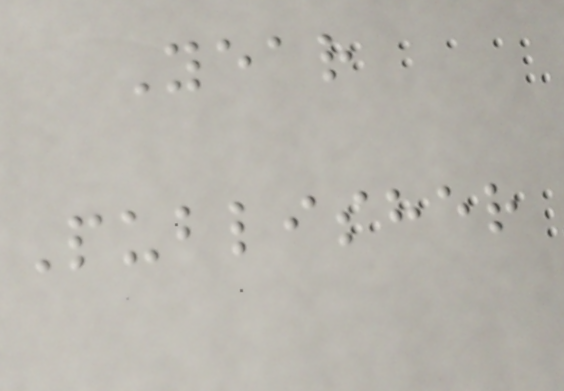Year
Publisher
